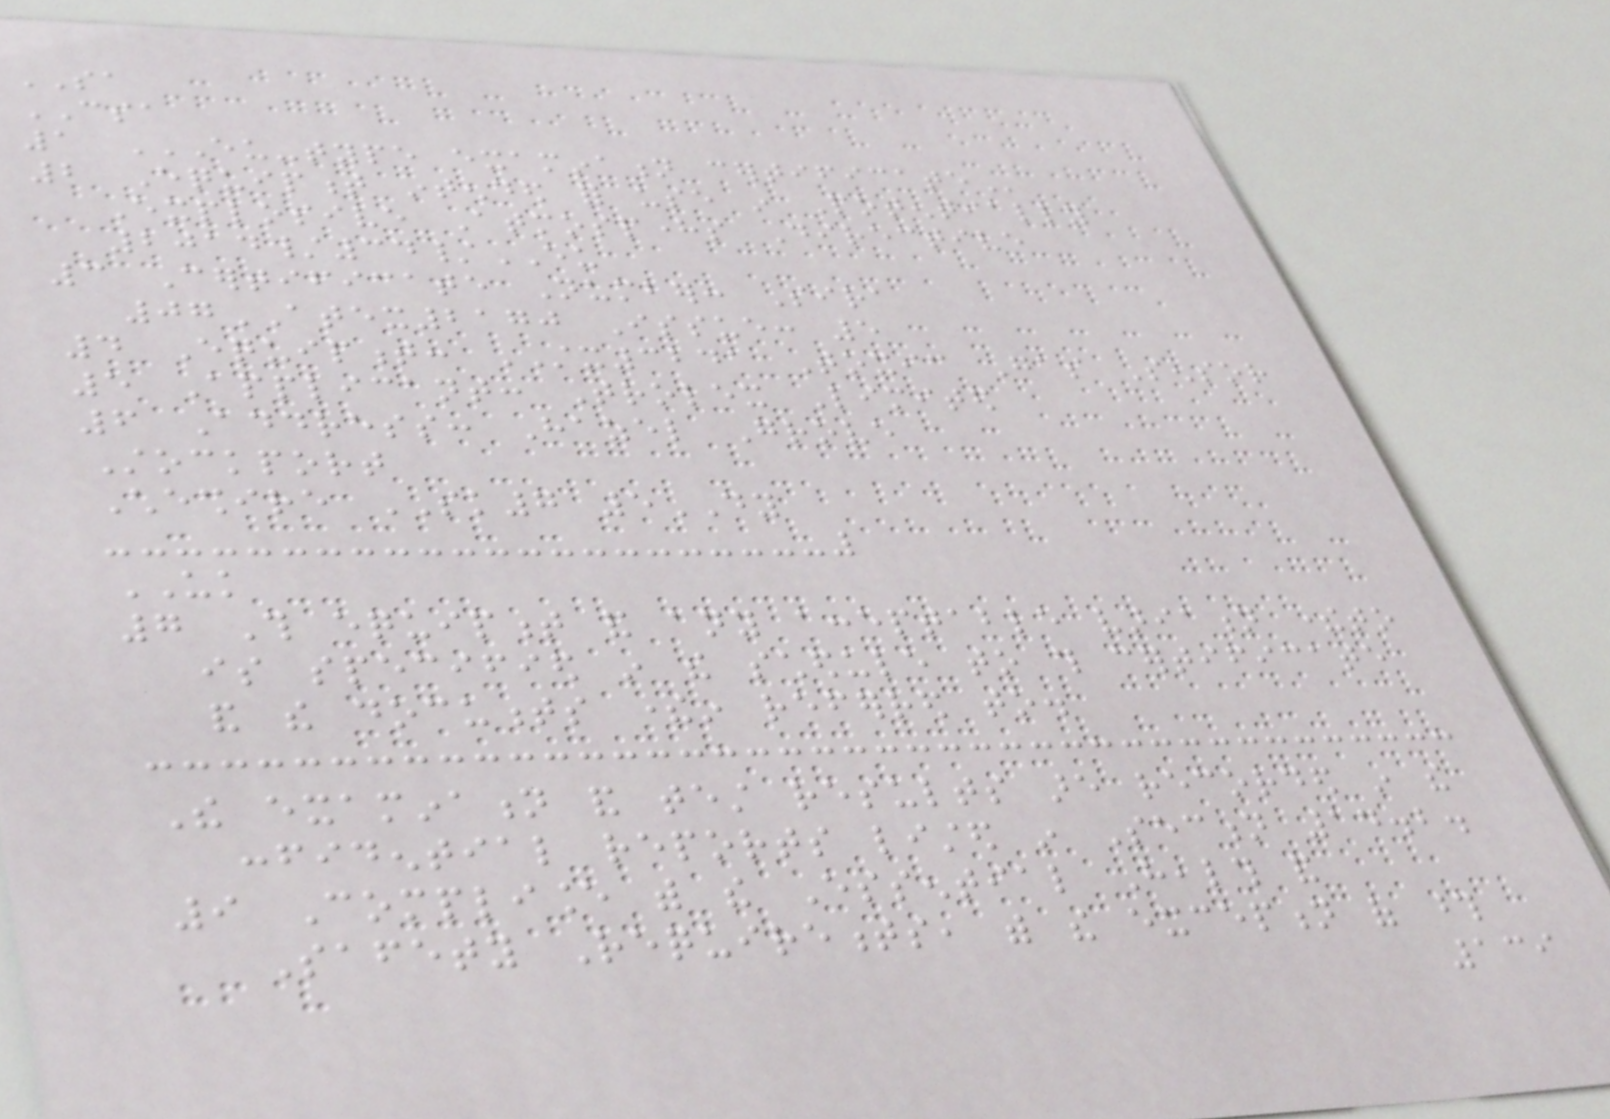SA
CSA
1 EU-TYPE EXAMINATION CERTIFICATE
2 Equipment intended for use in Potentially
Explosive Atmospheres Directive
2014/34/EU
3 Certificate Number: Sira
07ATEX2170 Issue: 5
4 Equipment: STX3241 Toxic Gas Sensor
5 Applicant: Trolex Limited
6 Address: Hazel Grove
Stockport
Cheshire SK7 5DY
UK
7 This equipment and any acceptable variation thereto
is specified in the schedule to this certificate
and the documents therein referred to.
The examination and test results are recorded in the
confidential reports listed in Section 14.2.
9 Compliance with the Essential Health and
Safety Requirements, with the exception of those
139
